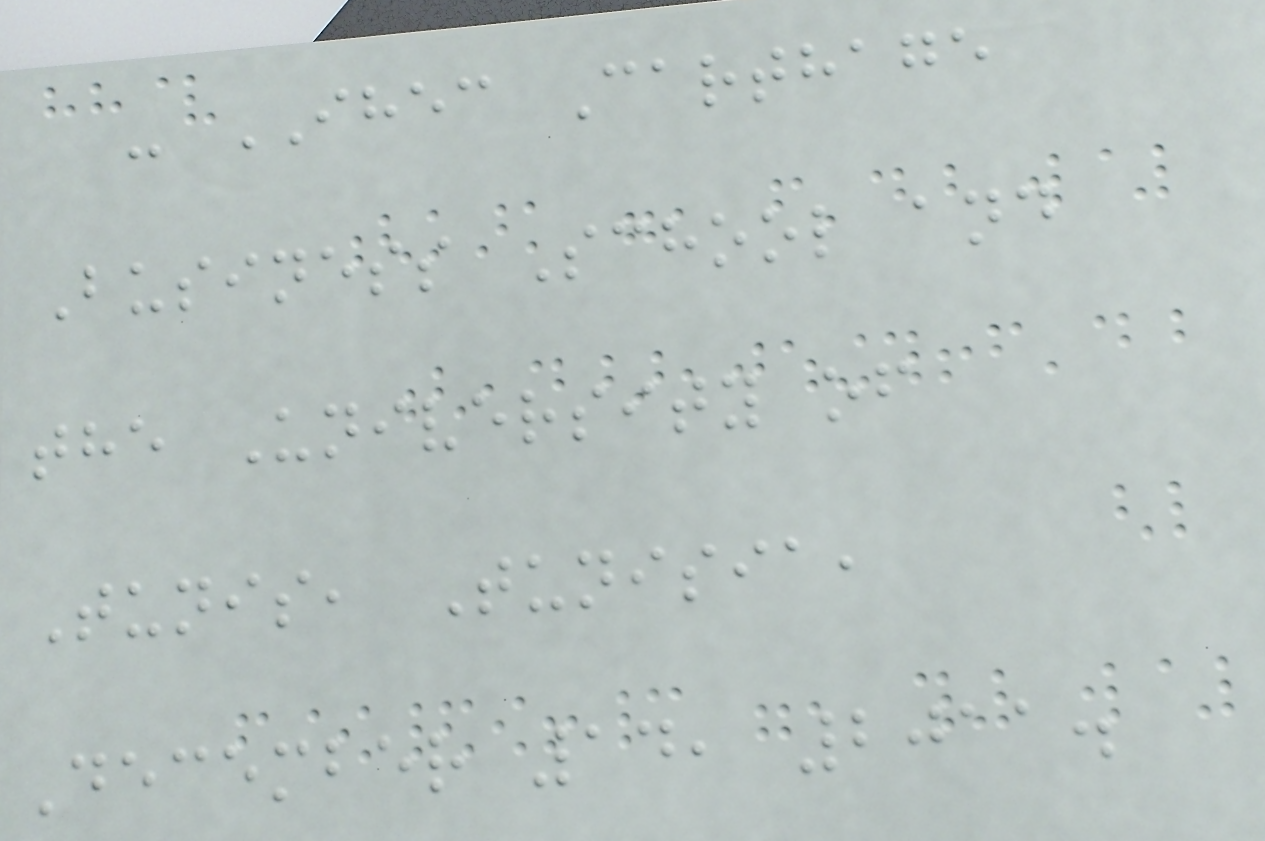- IHEC Carthage
Business School and
the University of
Tunis, Tunisia,
December 14, 2011.
